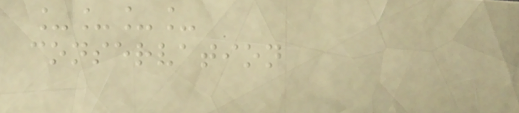____
conservation
